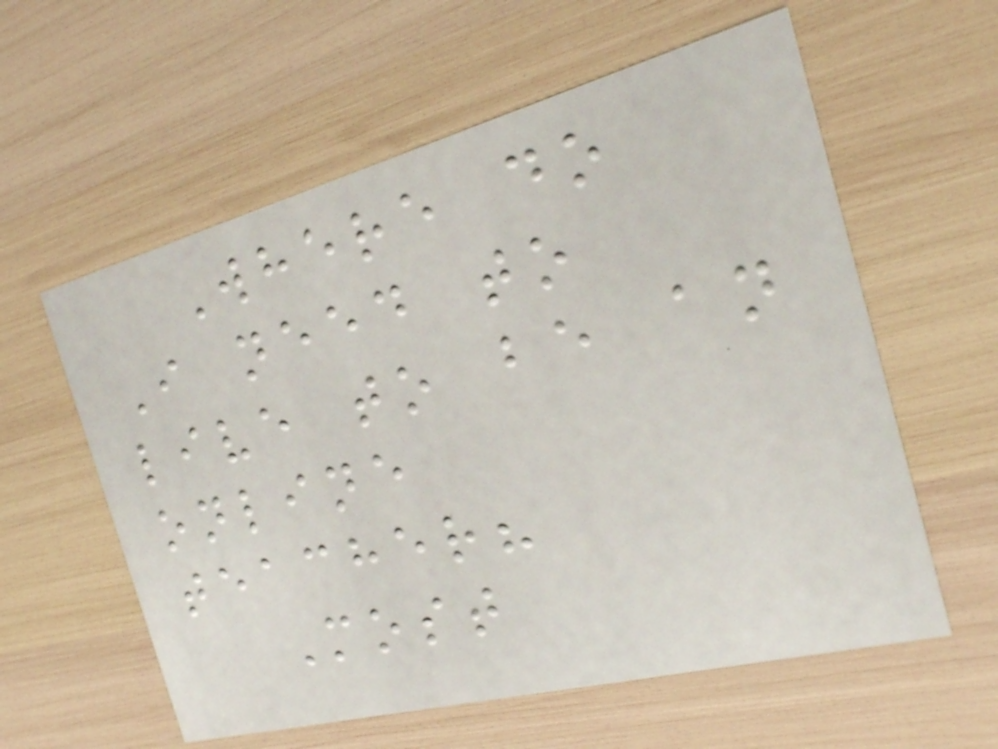Where do
I need to
live to be an
online
teacher?
Most
